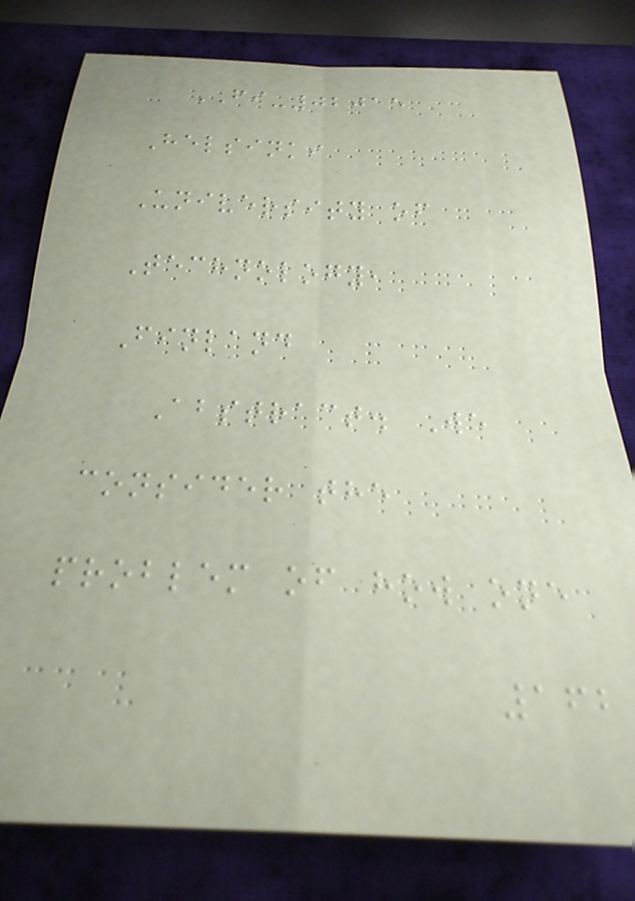FI-02015
Helsinki
University of
Technology,
Finland
Abstract. We
consider the
problem of how one
162
